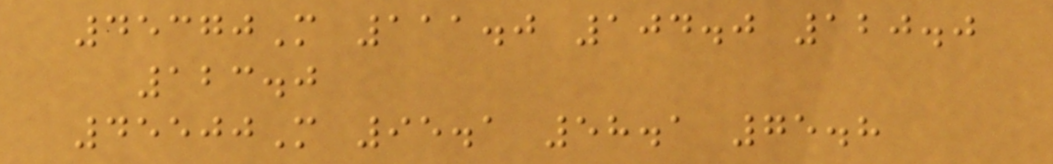45370M 111.0 104.0 120.0
123.0
45500M 95.1 58.1 75.8
